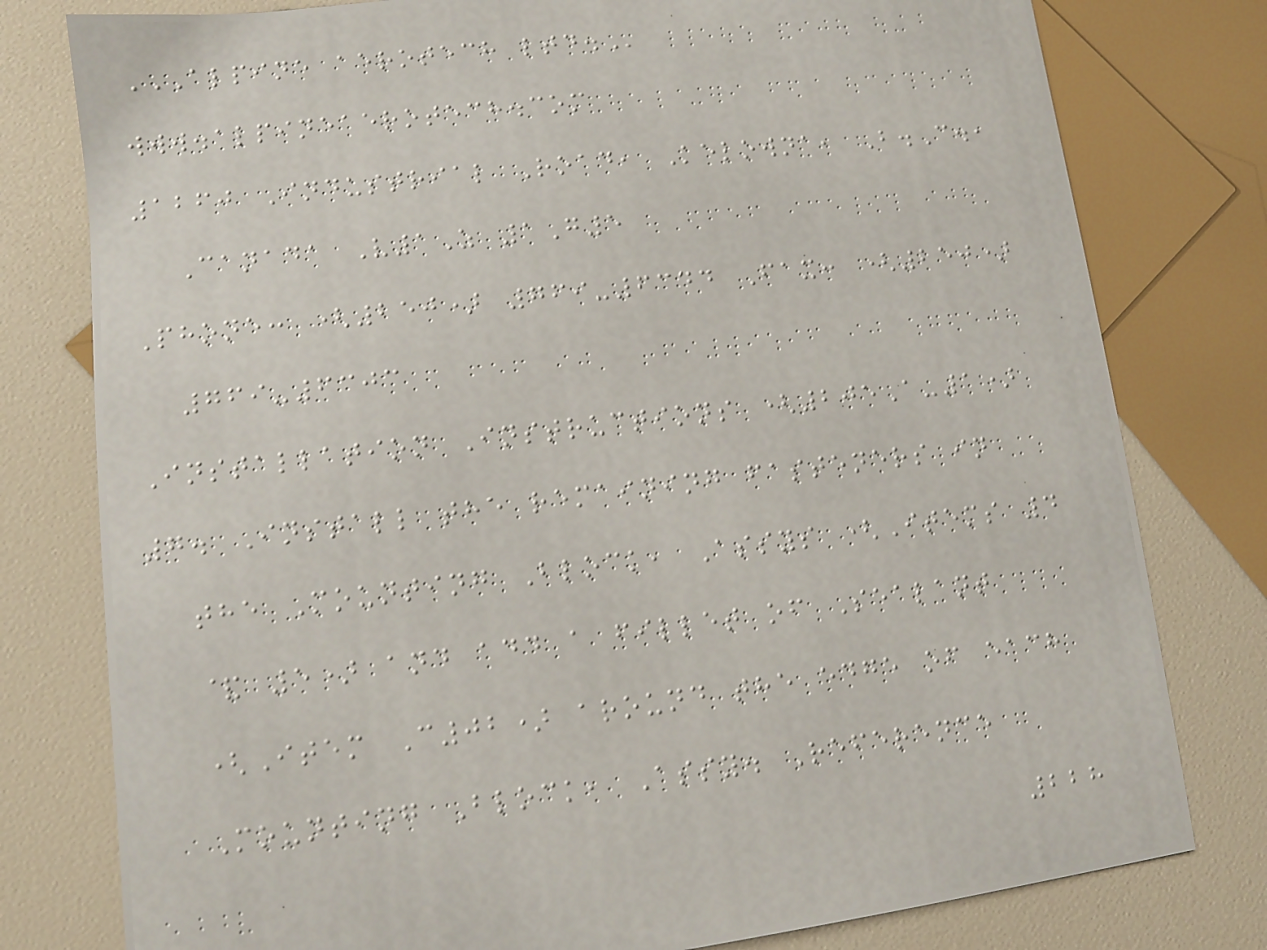ALPINE AEROTECH LTD.
www.alpineaerotech.com
1260 Industrial Road, Kelowna, B.C.,
Canada V1Z 1G5
Phone: (250) 769-6344 Fax: (250)
769-6303
Installation Instructions (205A-1)
7. Install the remaining fasteners in
the Mounting Block, Assys (Items 4
& 5) and add a fillet of Sealant
(Item C02) around the edge of each
Mounting Block, Assy. Reference
228
